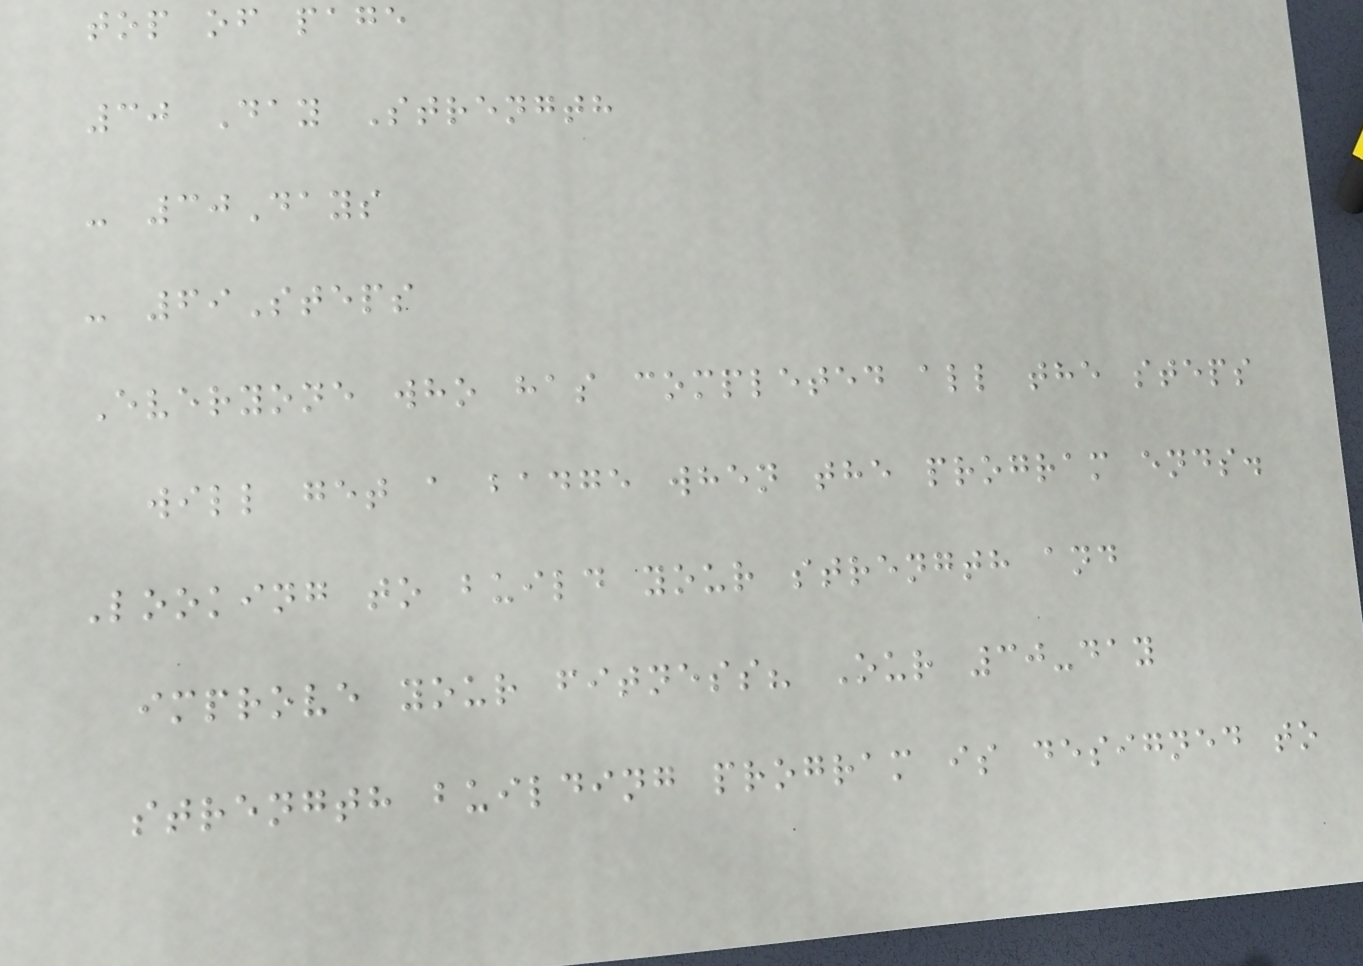top of page
30 Day Strength
- 30Days
- 69Steps
Everyone who has completed all the steps
will get a badge when the program ends.
Looking to build your strength and
improve your fitness? Our 30-day
strength building program is designed to
